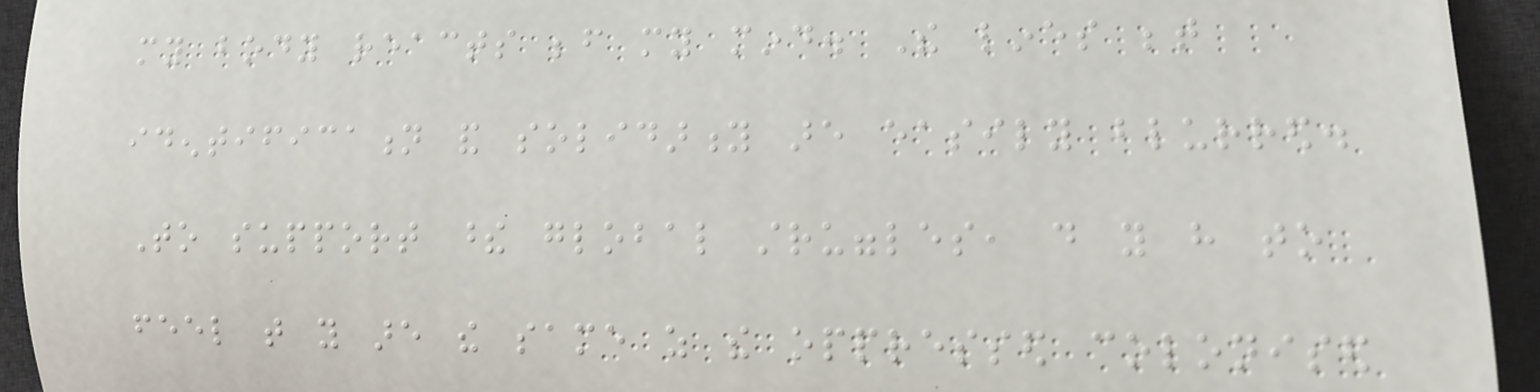my body reacts before my mind. The lines between
identification and solidarity are easily blurred.
To support these global struggles, do you have to
feel that you are the same as the oppressed colonised
